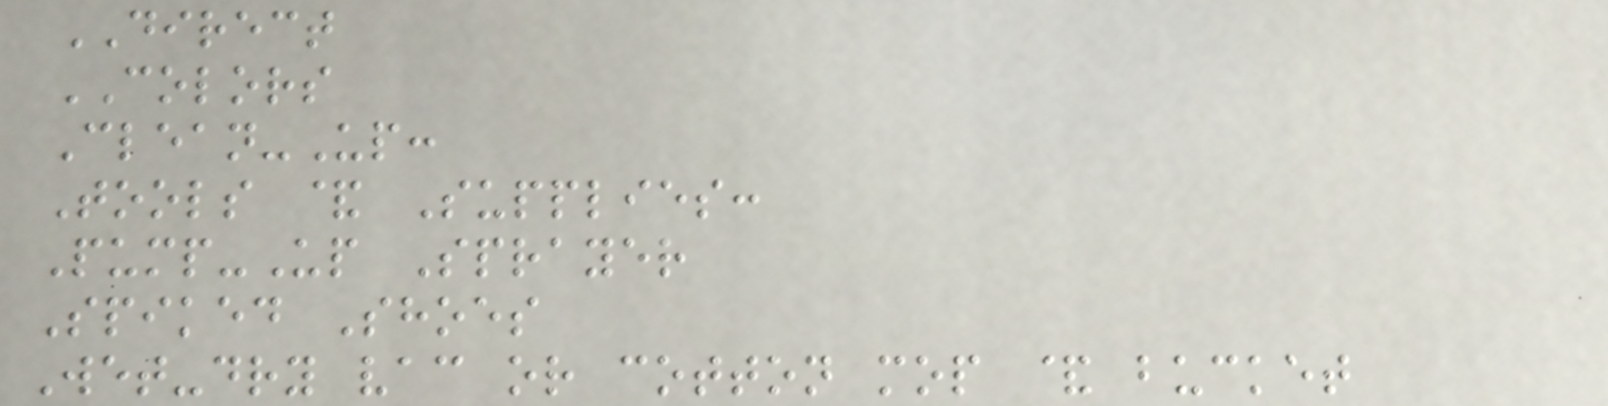DIRECT
COLORS
Clean-Up:
Tools & Supplies:
Pump-Up Sprayer
Spiked Shoes
Wet-dry vac or cotton mop & bucket
